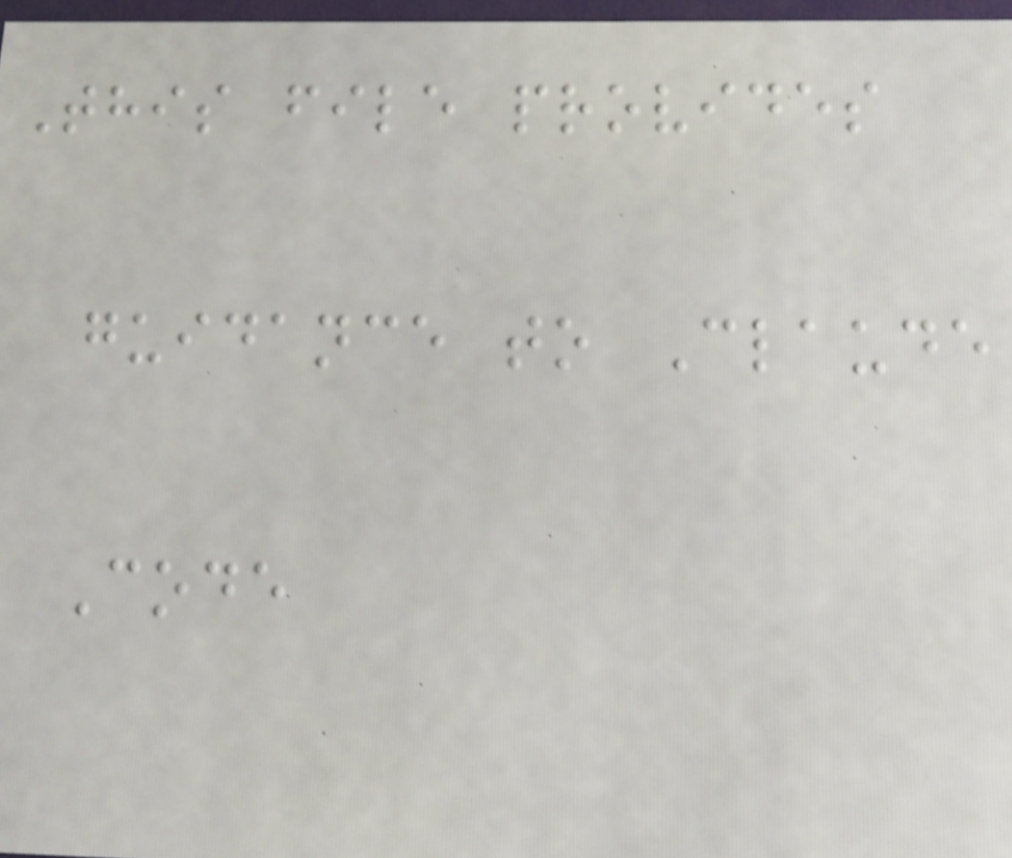This file provides
guidance to Claude
Code
